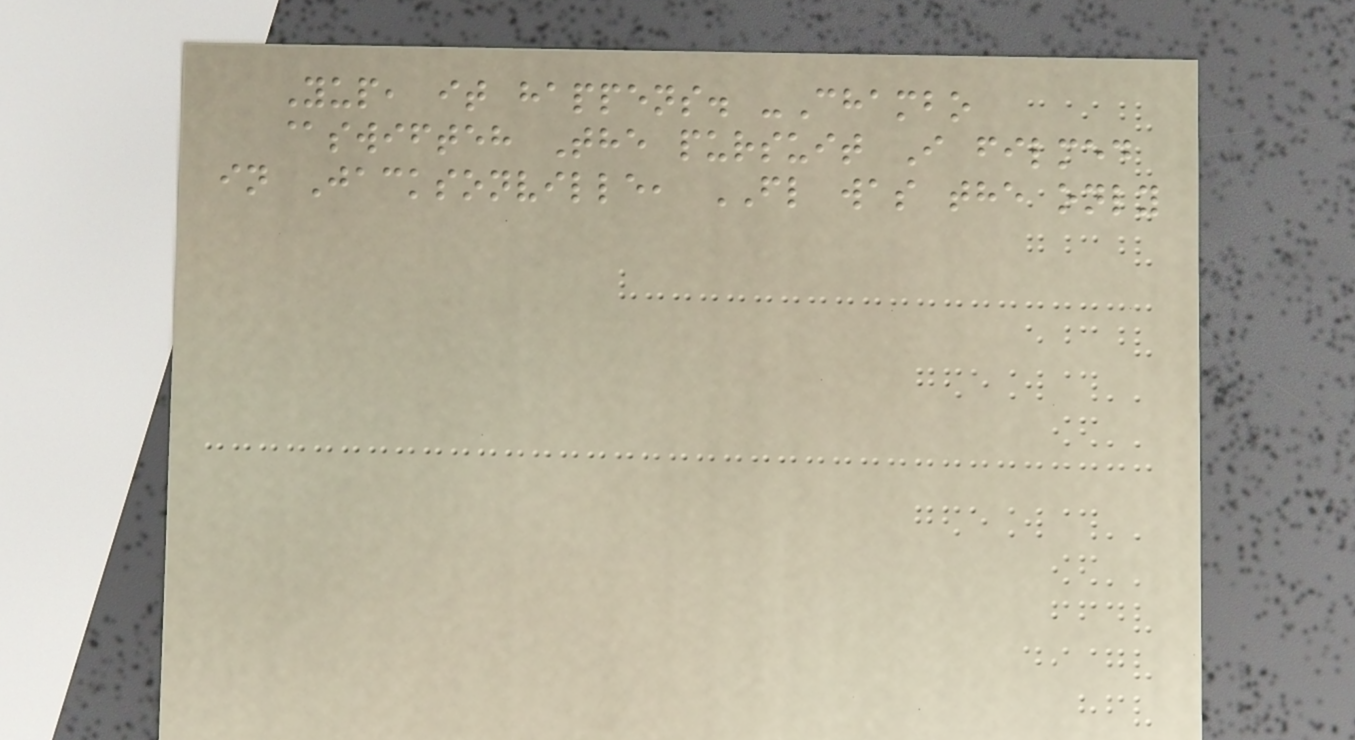Yup, it happens. -Chambo
@swifteh The pursuit I filmed
in Jacksonville, FL was the only
